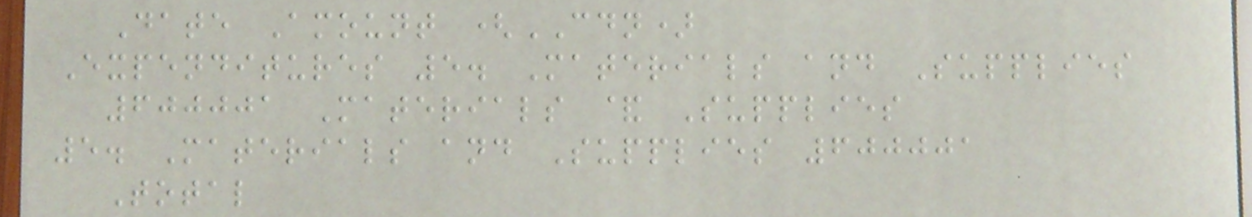Date Amount (CDN)
Expenditures 5. Materials and Supplies
600001 Materials & Supplies
5. Materials and Supplies 600001
Total
